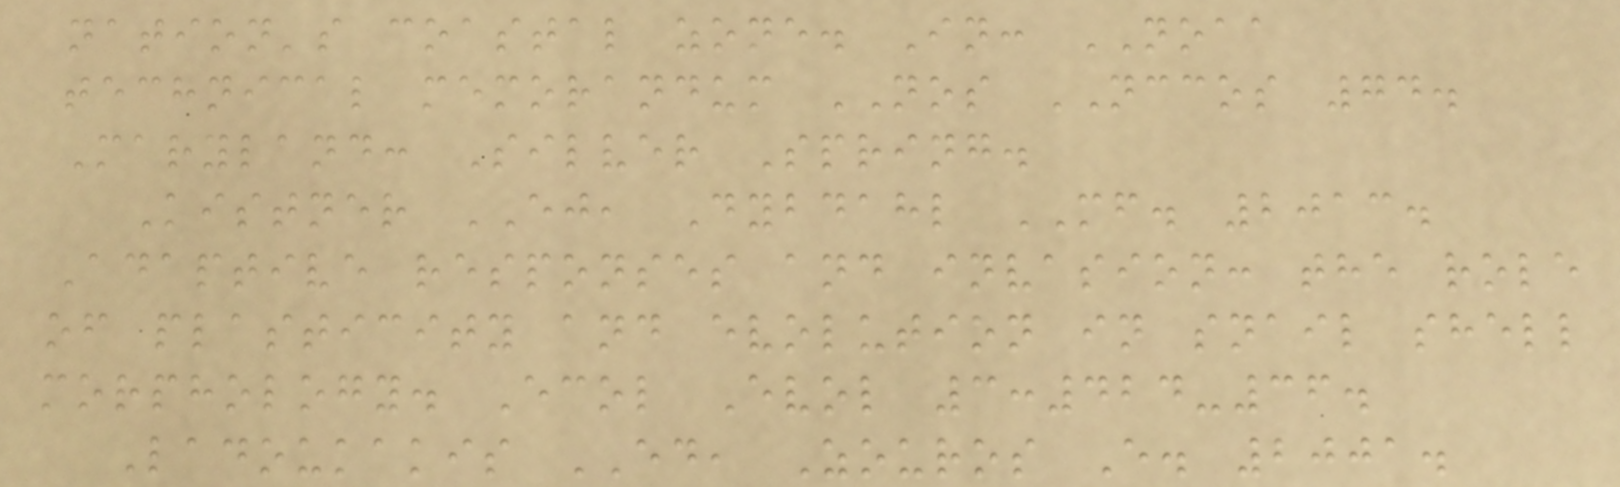nation's coastal zone. In: NOAA
technical memorandum NOS NCCOS 74.
Maryland: Silver Spring.
Kistner EJ, Dybdahl MF. 2013.
Adaptive responses and invasion: the role
of plasticity and evolution in snail shell
morphology. Ecol Evol 3:424-36.
Ladoukakis ED, Zouros E. 2001.
